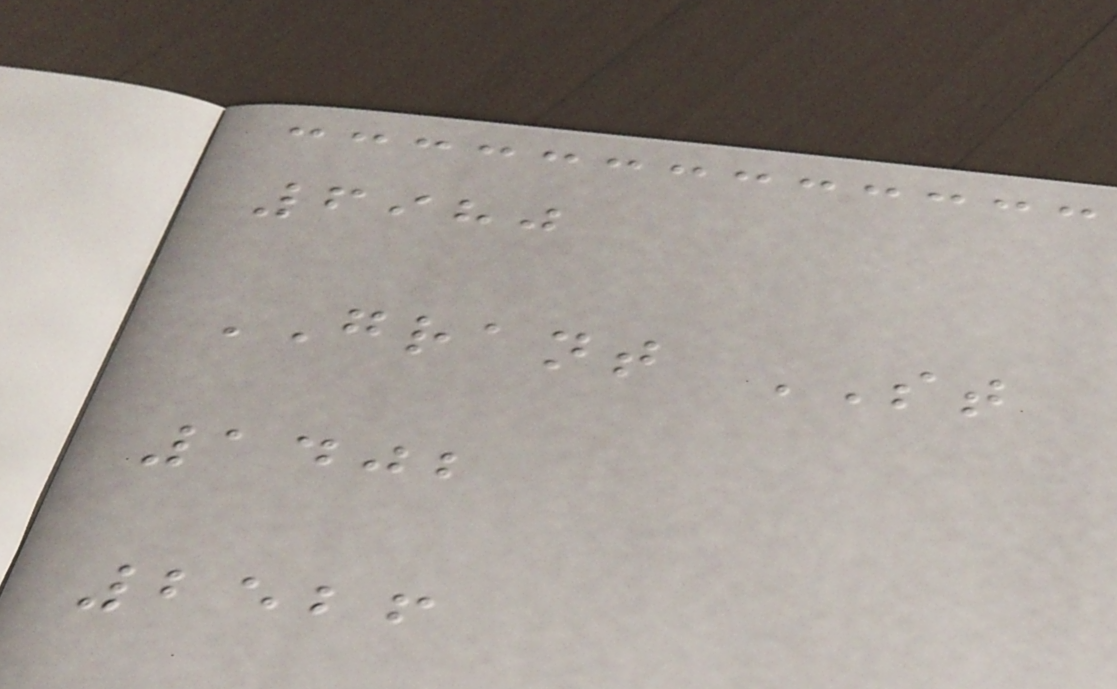6980
GRANT ST
1402
2526
